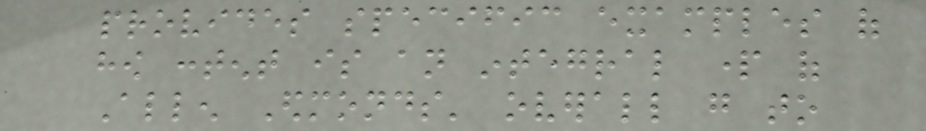provides specific examples of
how content is an integral part of
Allen Edmonds' overall go to
